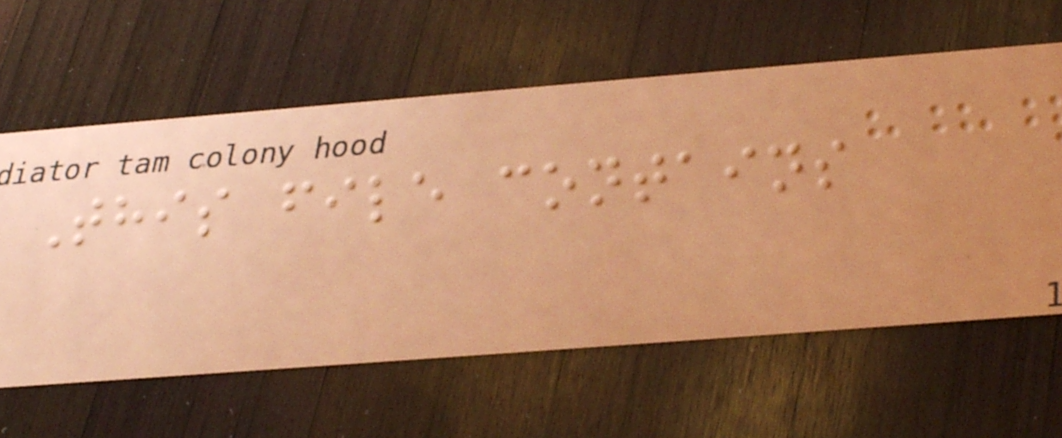This file contains
